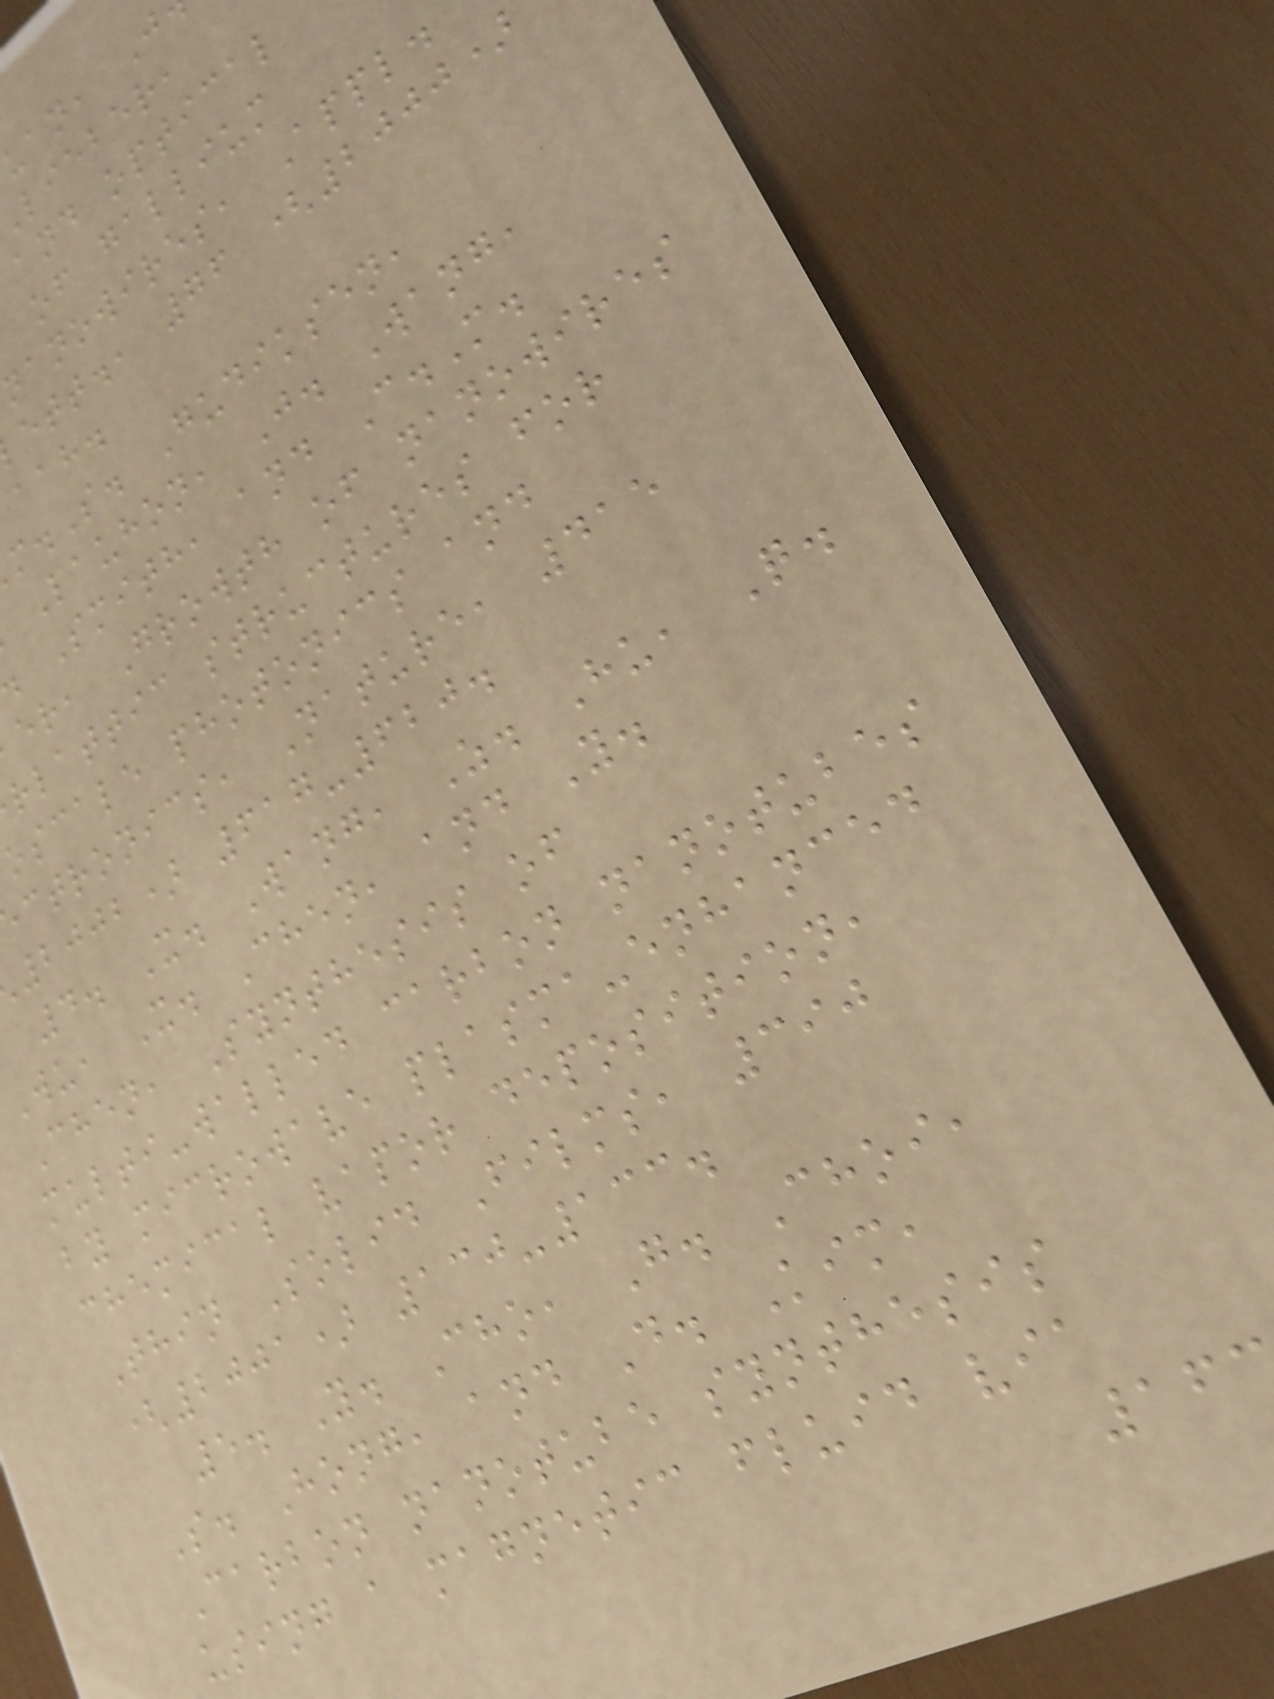uan, J
lieber,
and optical
of gallium
nanowires, Appl.
ett., 76 (2000)
aah.
.S. Gudiksen,
Lauhon, J. Wang,
Smith, and C.M.
er, Growth of nanowires
rlattic structures for
oscale photonics and
ctronics, Nature, 415
2002) 617-620.
4. X. Wang, Z. Hu, Q.
Wu, X. Chen, and Y.
Chen, Synthesis of
multi-walled carbon nanotubes
by microwave plasma-enhanced
chemical vapor deposition,
Thin Solid Films, 390
(2001) 130-133.
5. Y. Cho, G. Choi,
S. Hong, and D. Kim,
Carbon nanotube synthesis
using a magnetic fluid via
